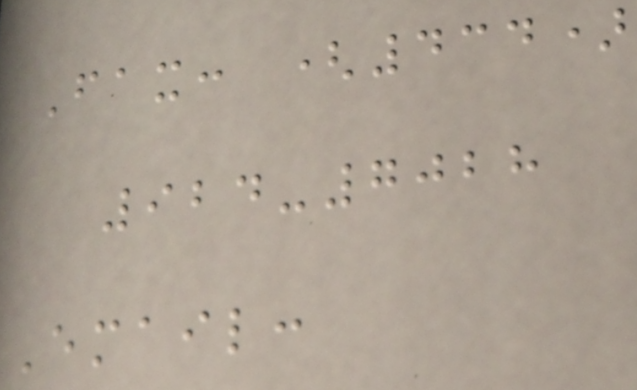Fax: (434)
924-7028
Email:
